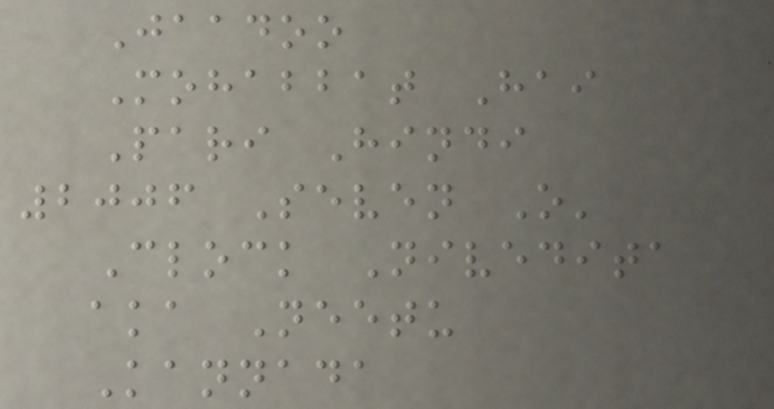Jaadoo
Mohabbat Hai
Pari Hindi
2006 Seven O'
Clock Nivedita
aka Neetu
Kannada
